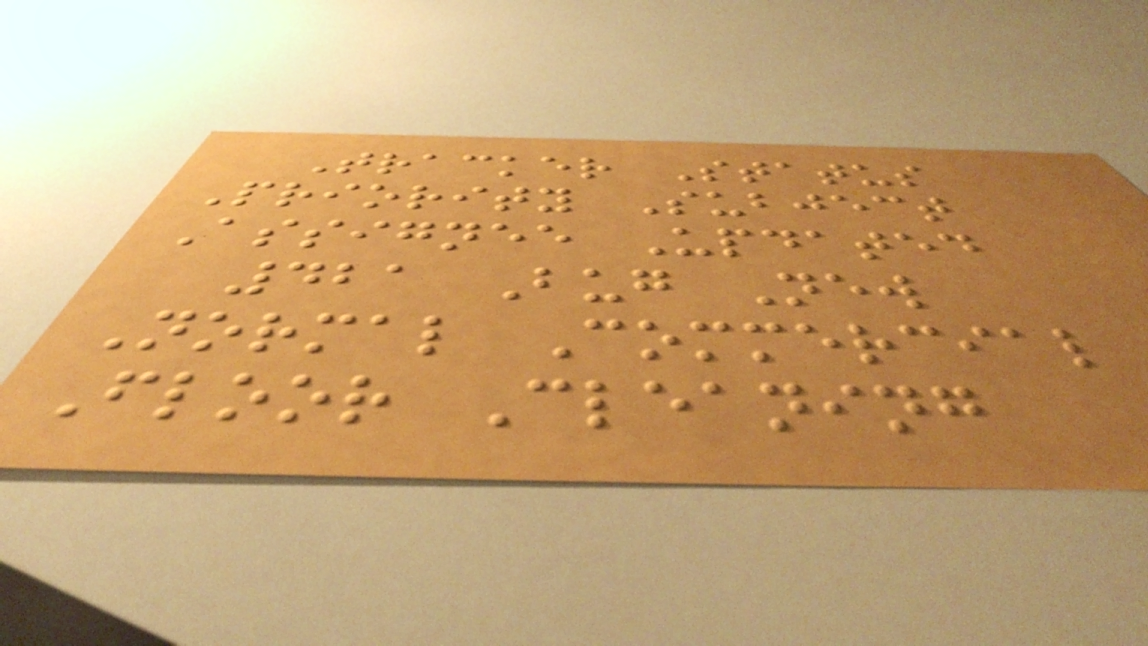Tracker Status
Priority Subject
Assignee Updated
421 Bug New
Normal Commercial
Floor Cleaning
